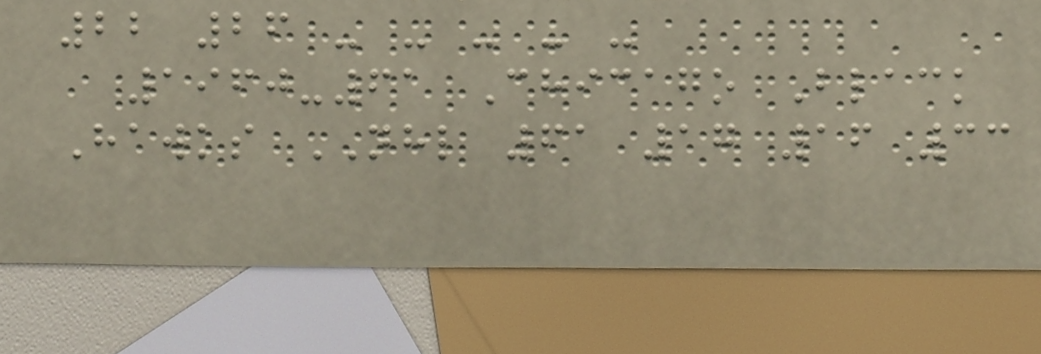22 26 - - - - -
1960-61 Chicago Black
Hawks NHL 61 17 16 33
